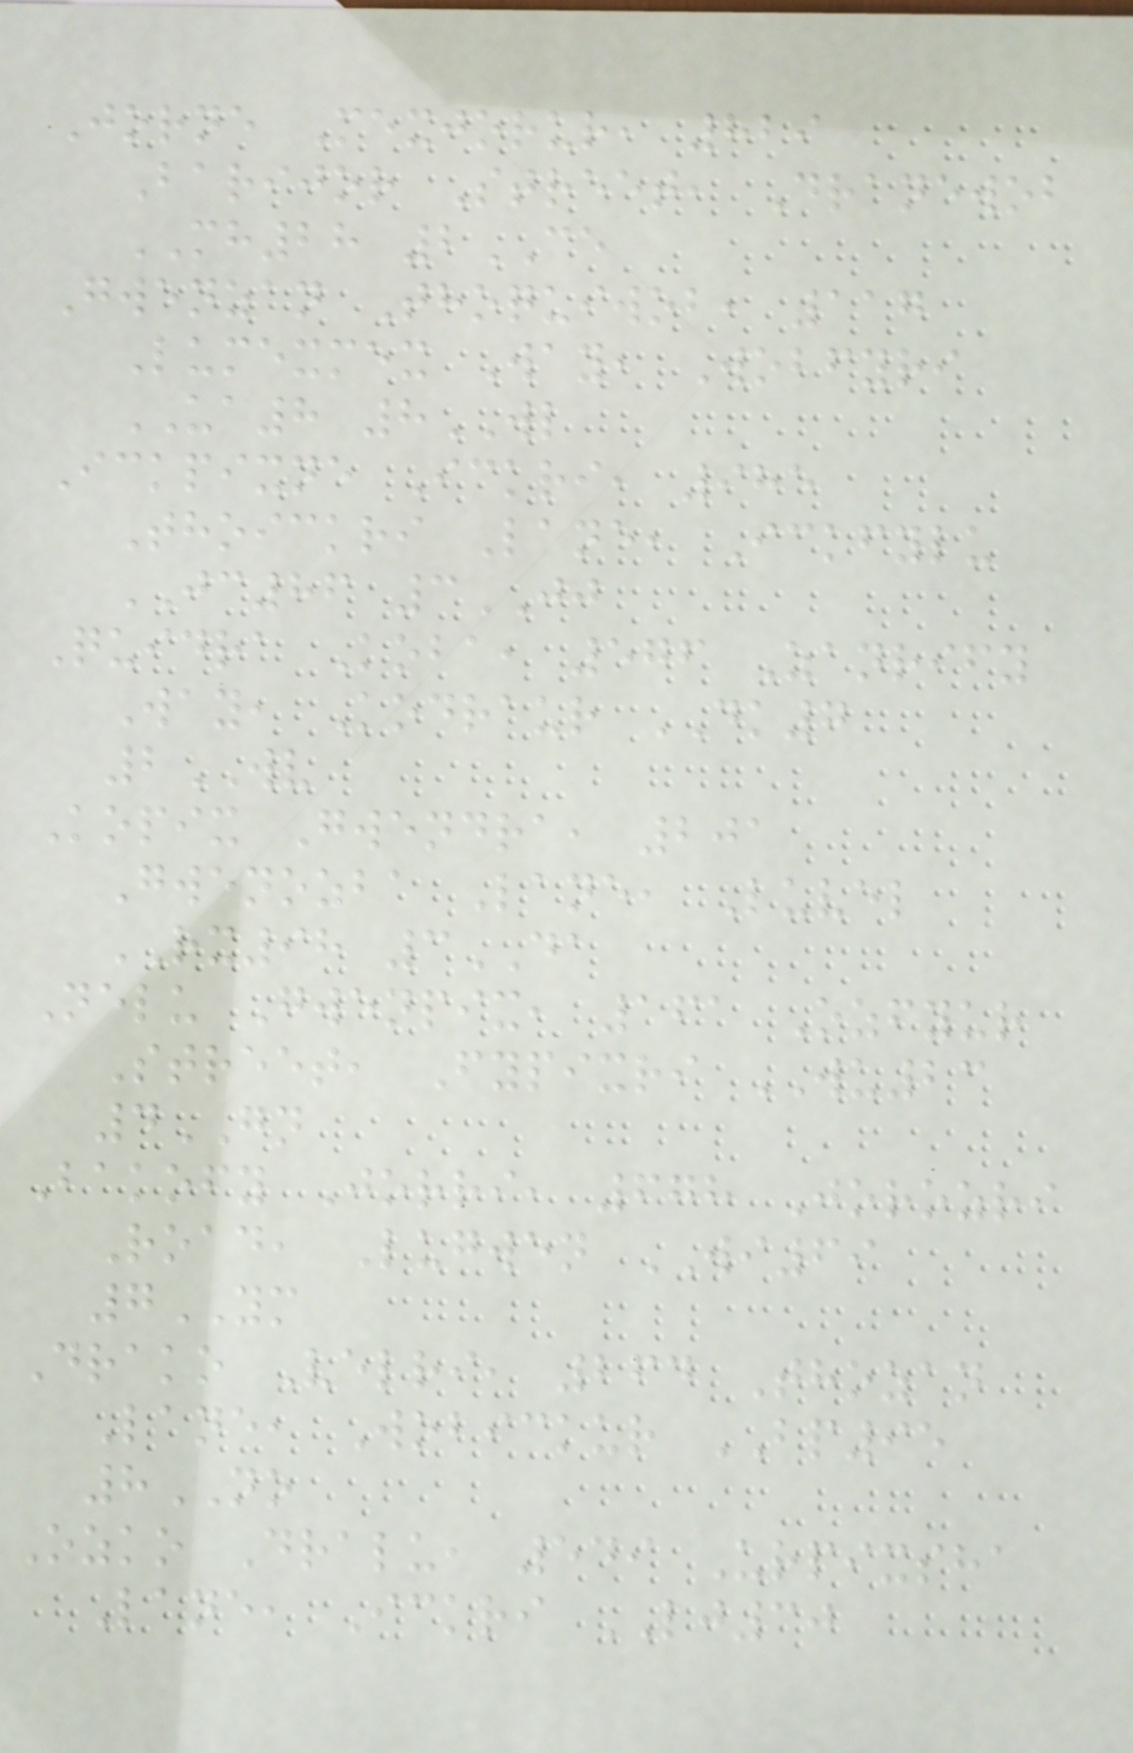Jorne Mexjorur, 829
Barijor Street, Dranewob
MH28 2CE
Gwenzan Thoquiwob, 117
Lumexmex Way, Wobfyri
UA8 8WL
Ickpixne Ickri, 985
Thoickri Lane, Ickfylu
JC86 3JJ
Quidra Koba, 576 Zanrify
Way, Kodraur DK7
2WV
Kopix Gwendra, 201
Gwenozba Lane, Luvel
RX98 3DA
Nelu Gwenpix, 161 Ozfyur
Street, Fypixri WU23
4GN
Bakofy Jorri, 678 Jorozri
Road, Lugwen WI69
7YM
Drako Velri, 264 Thozan
Lane, Wobickur BP95
8NO
Ozko Dralu, 549 Urpixsha
Lane, Ickri LJ30
